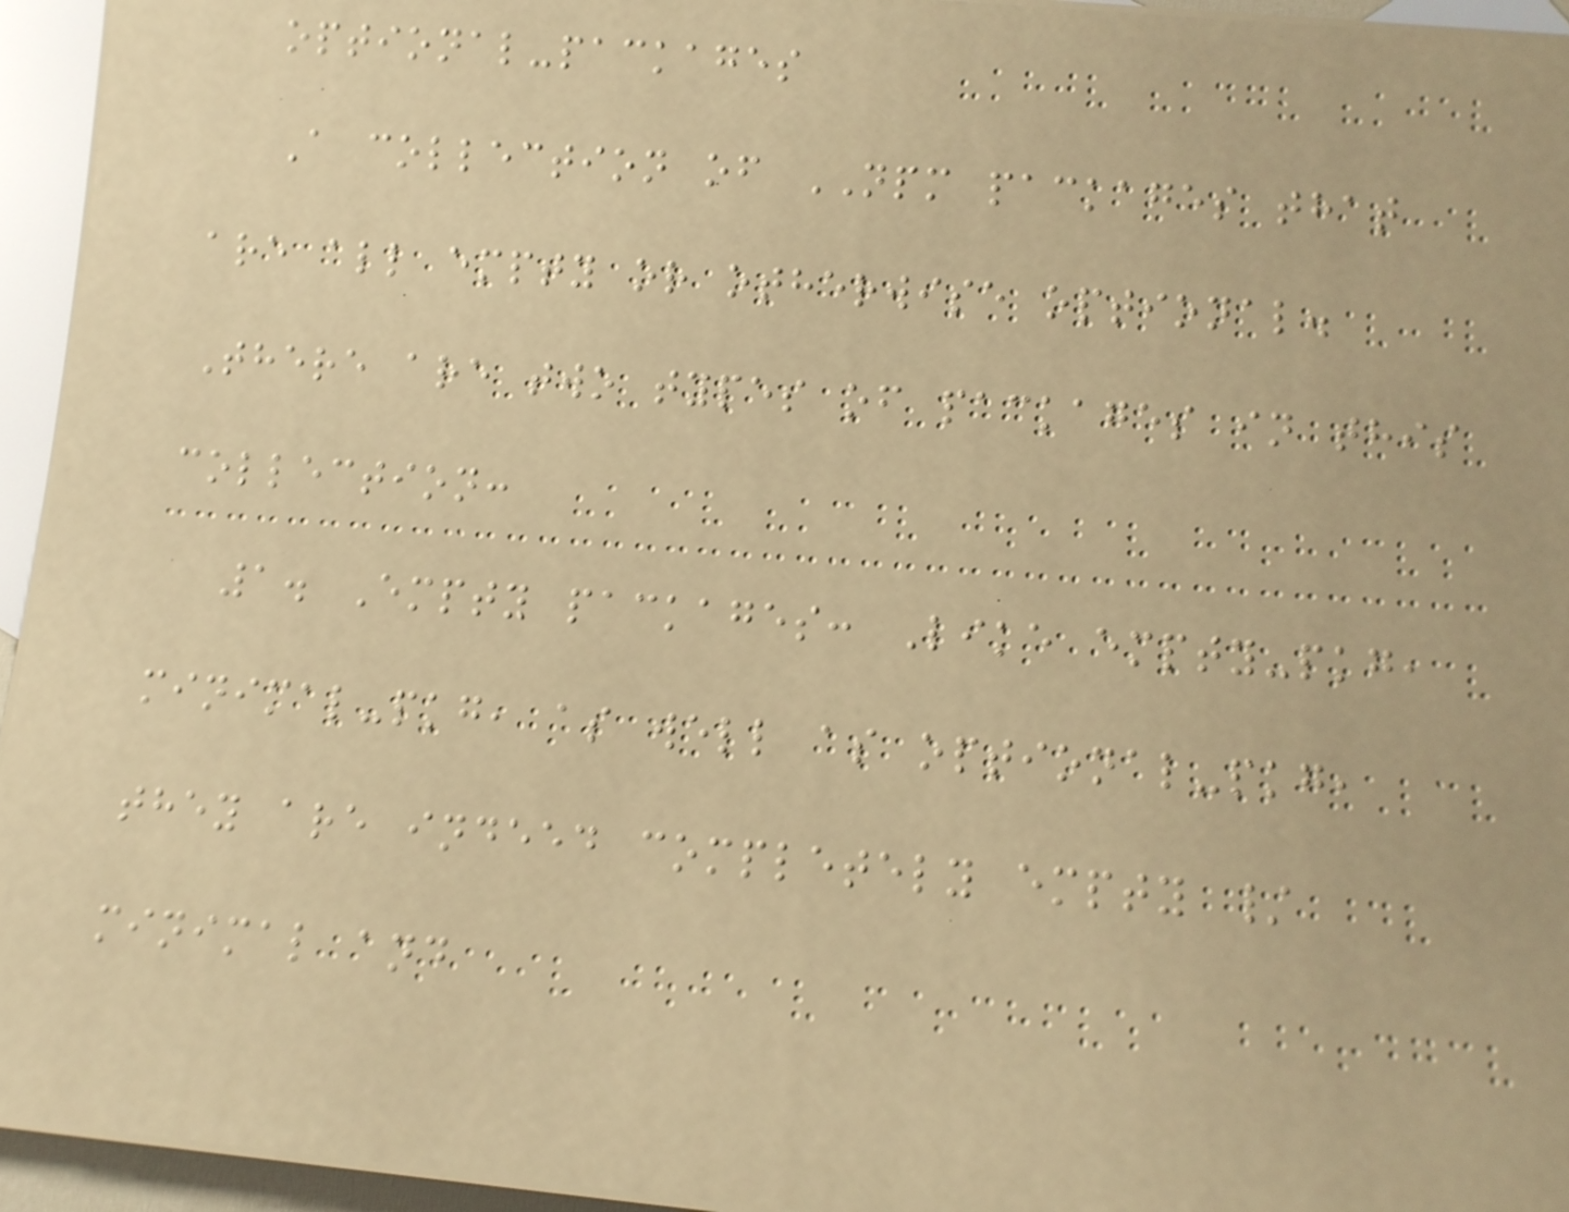optional-packages
A collection of NPM packages that
are all empty or otherwise optional.
There are two types of packages in this
collection:
1. Empty packages: Like empty-pkg,
minimal-pkg, as well as optional-pkg,
they are indeed completely empty /
minimal and
